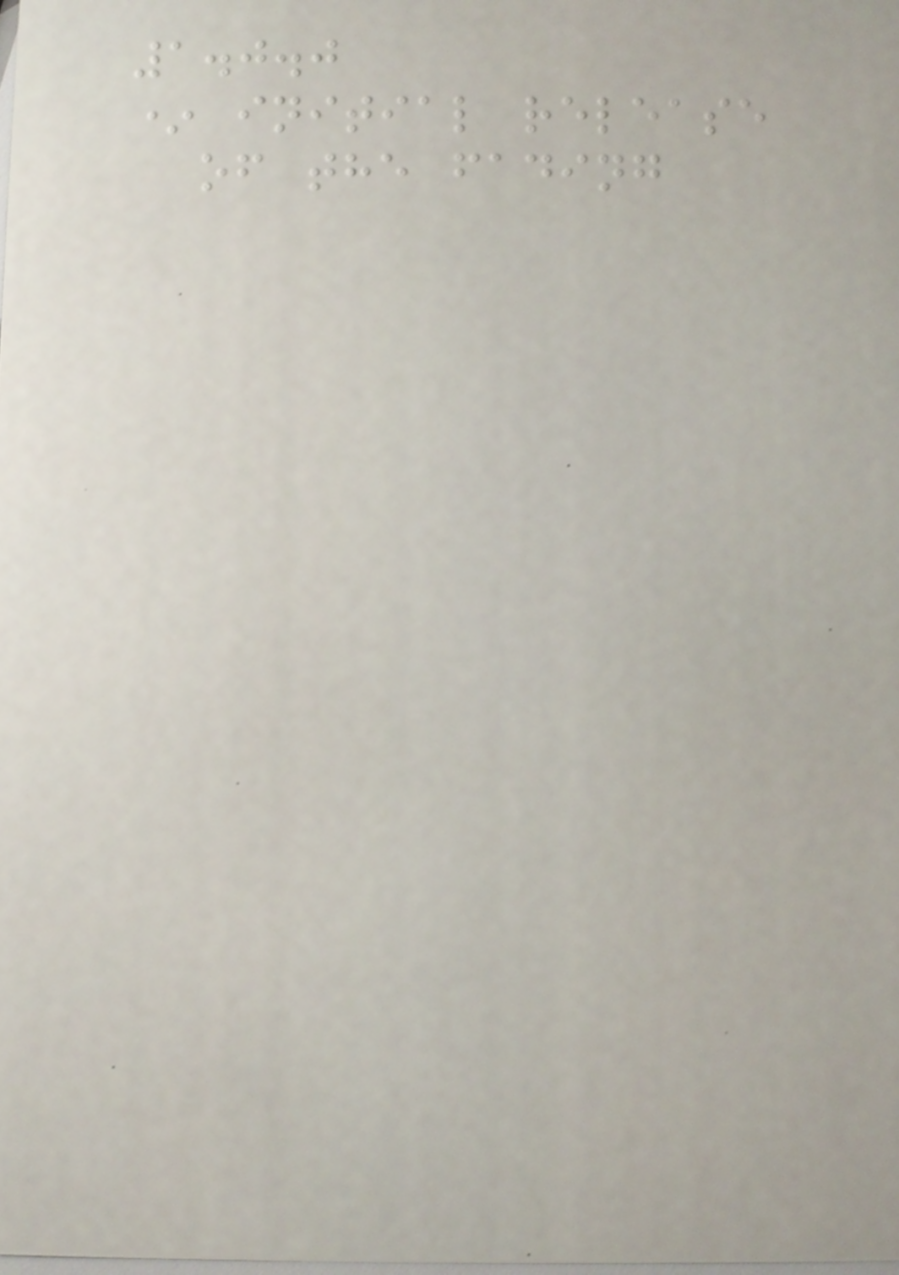1.0.0
* initial release
of the fading
